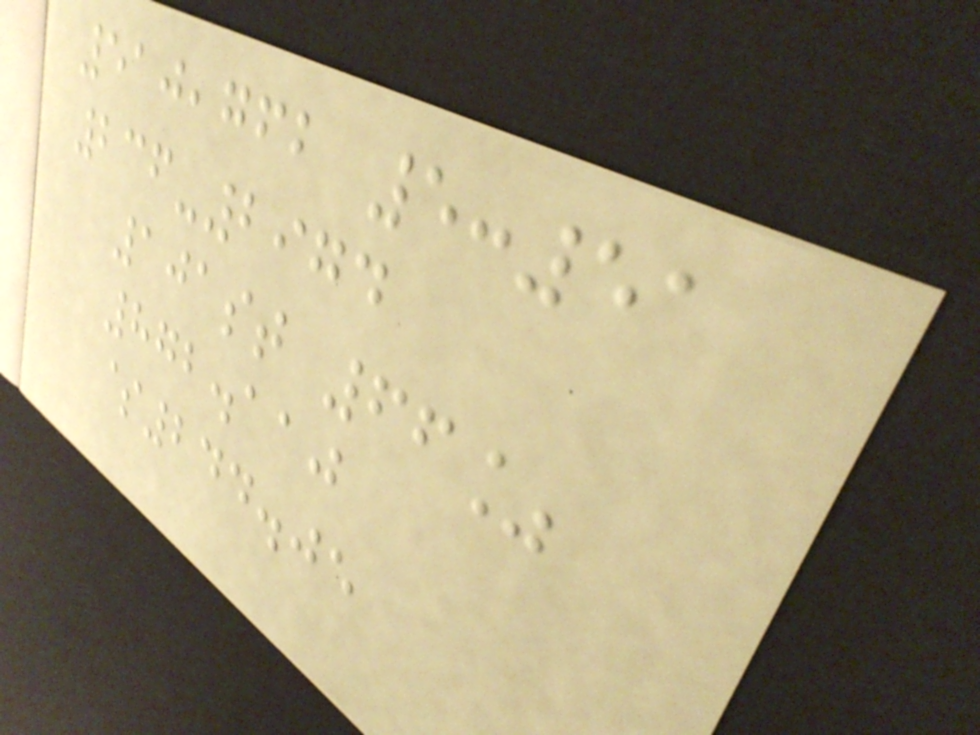510,762 5:51
236-2974
101st 66%
872.110
$244.05
